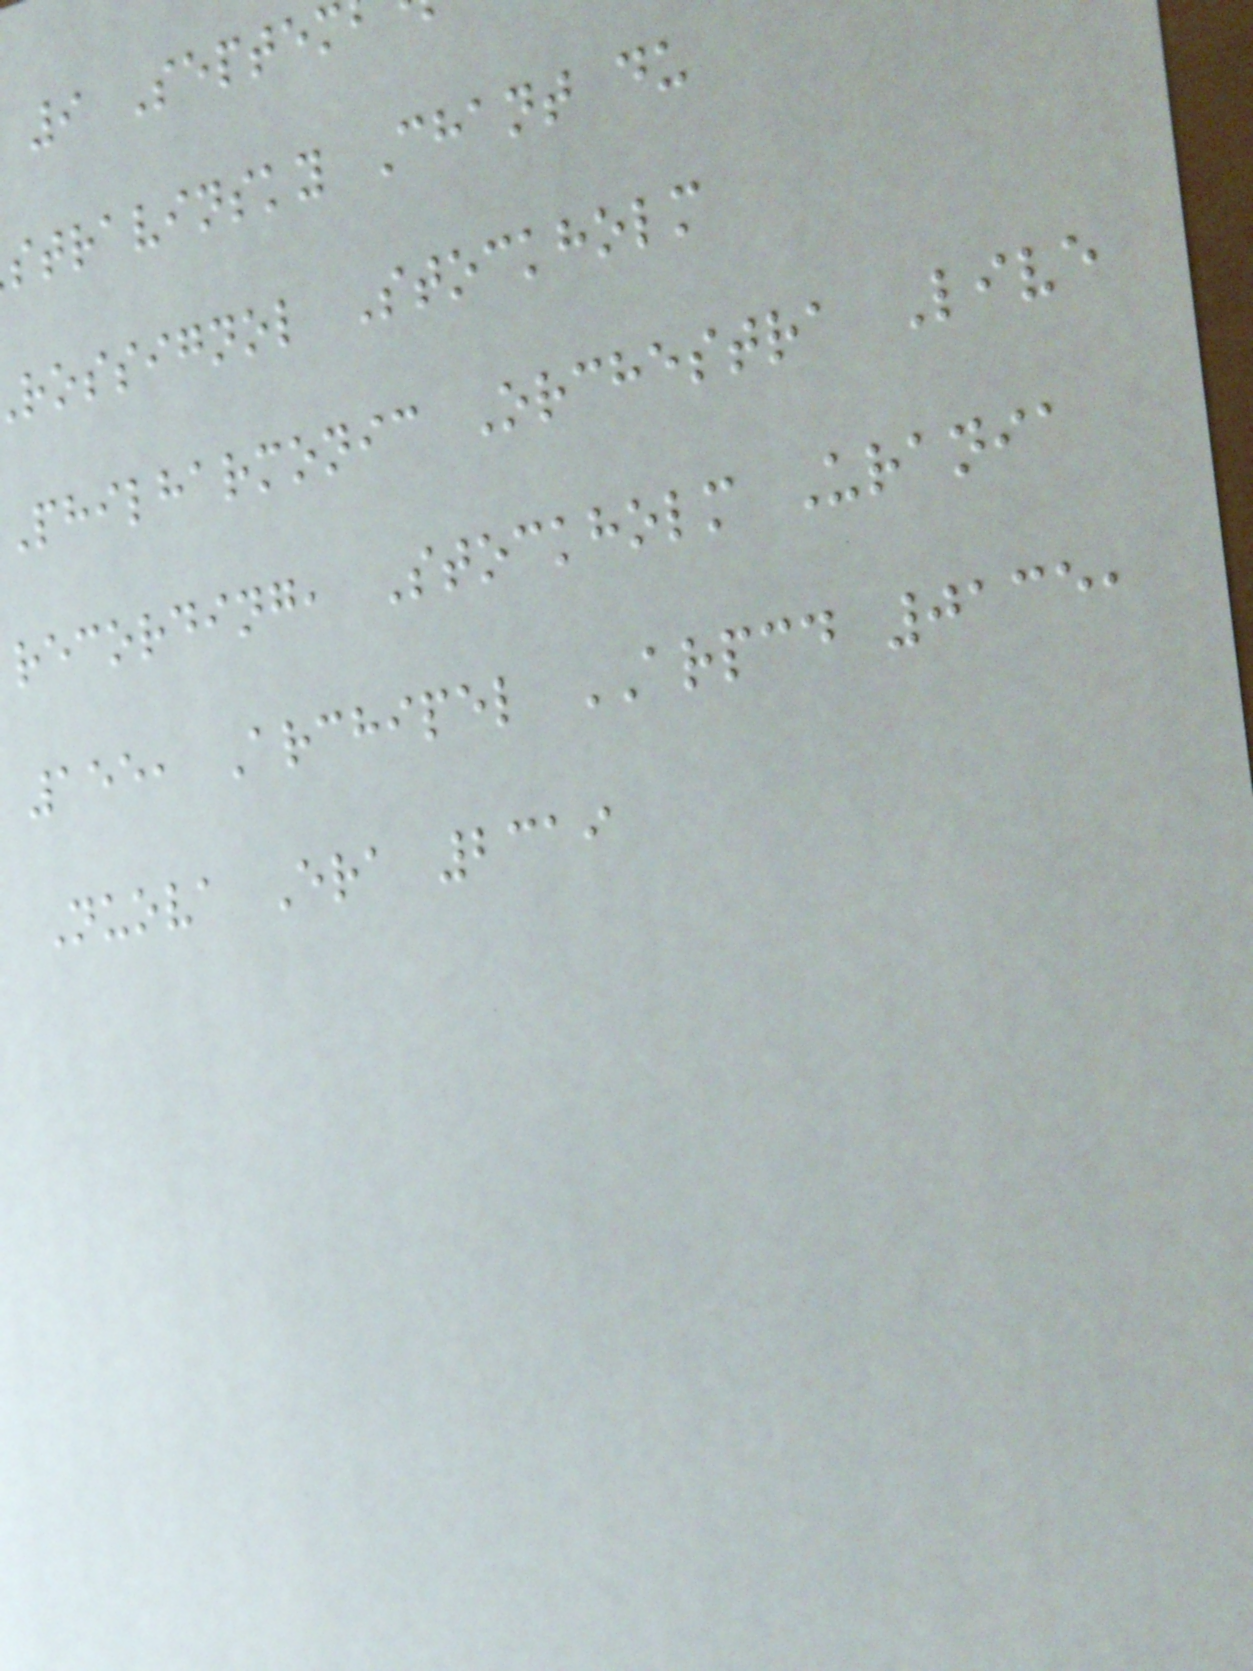9 Septem
stravinsky Chant du
rossignol Stockholm
Philharmonic Orchestra Live
recording, Stockholm Urania
155, Archipel ARPCD 0135,
Nuova Era 2319
